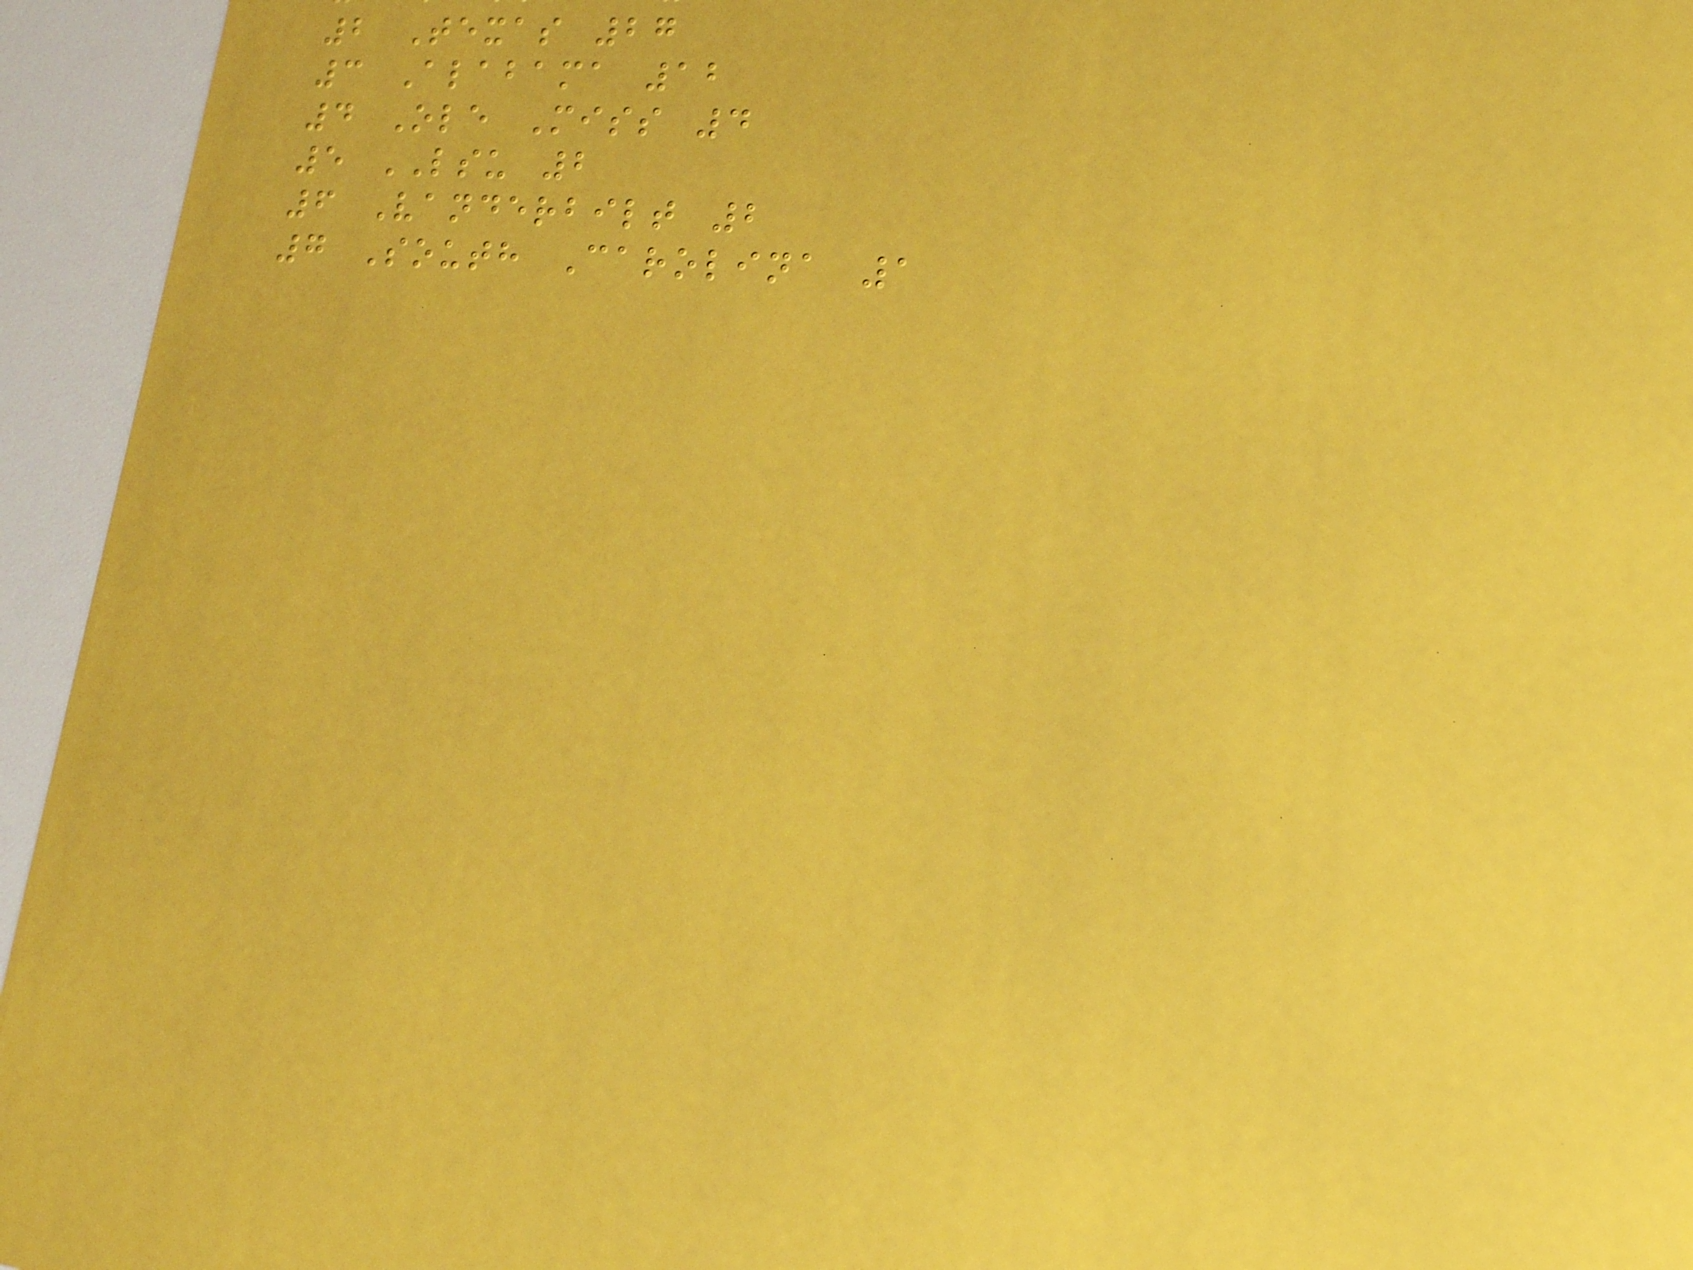2 Texas 27
3 Alabama 12
4 Ole Miss 4
5 LSU 2
6 Vanderbilt 2
7 South Carolina 1
